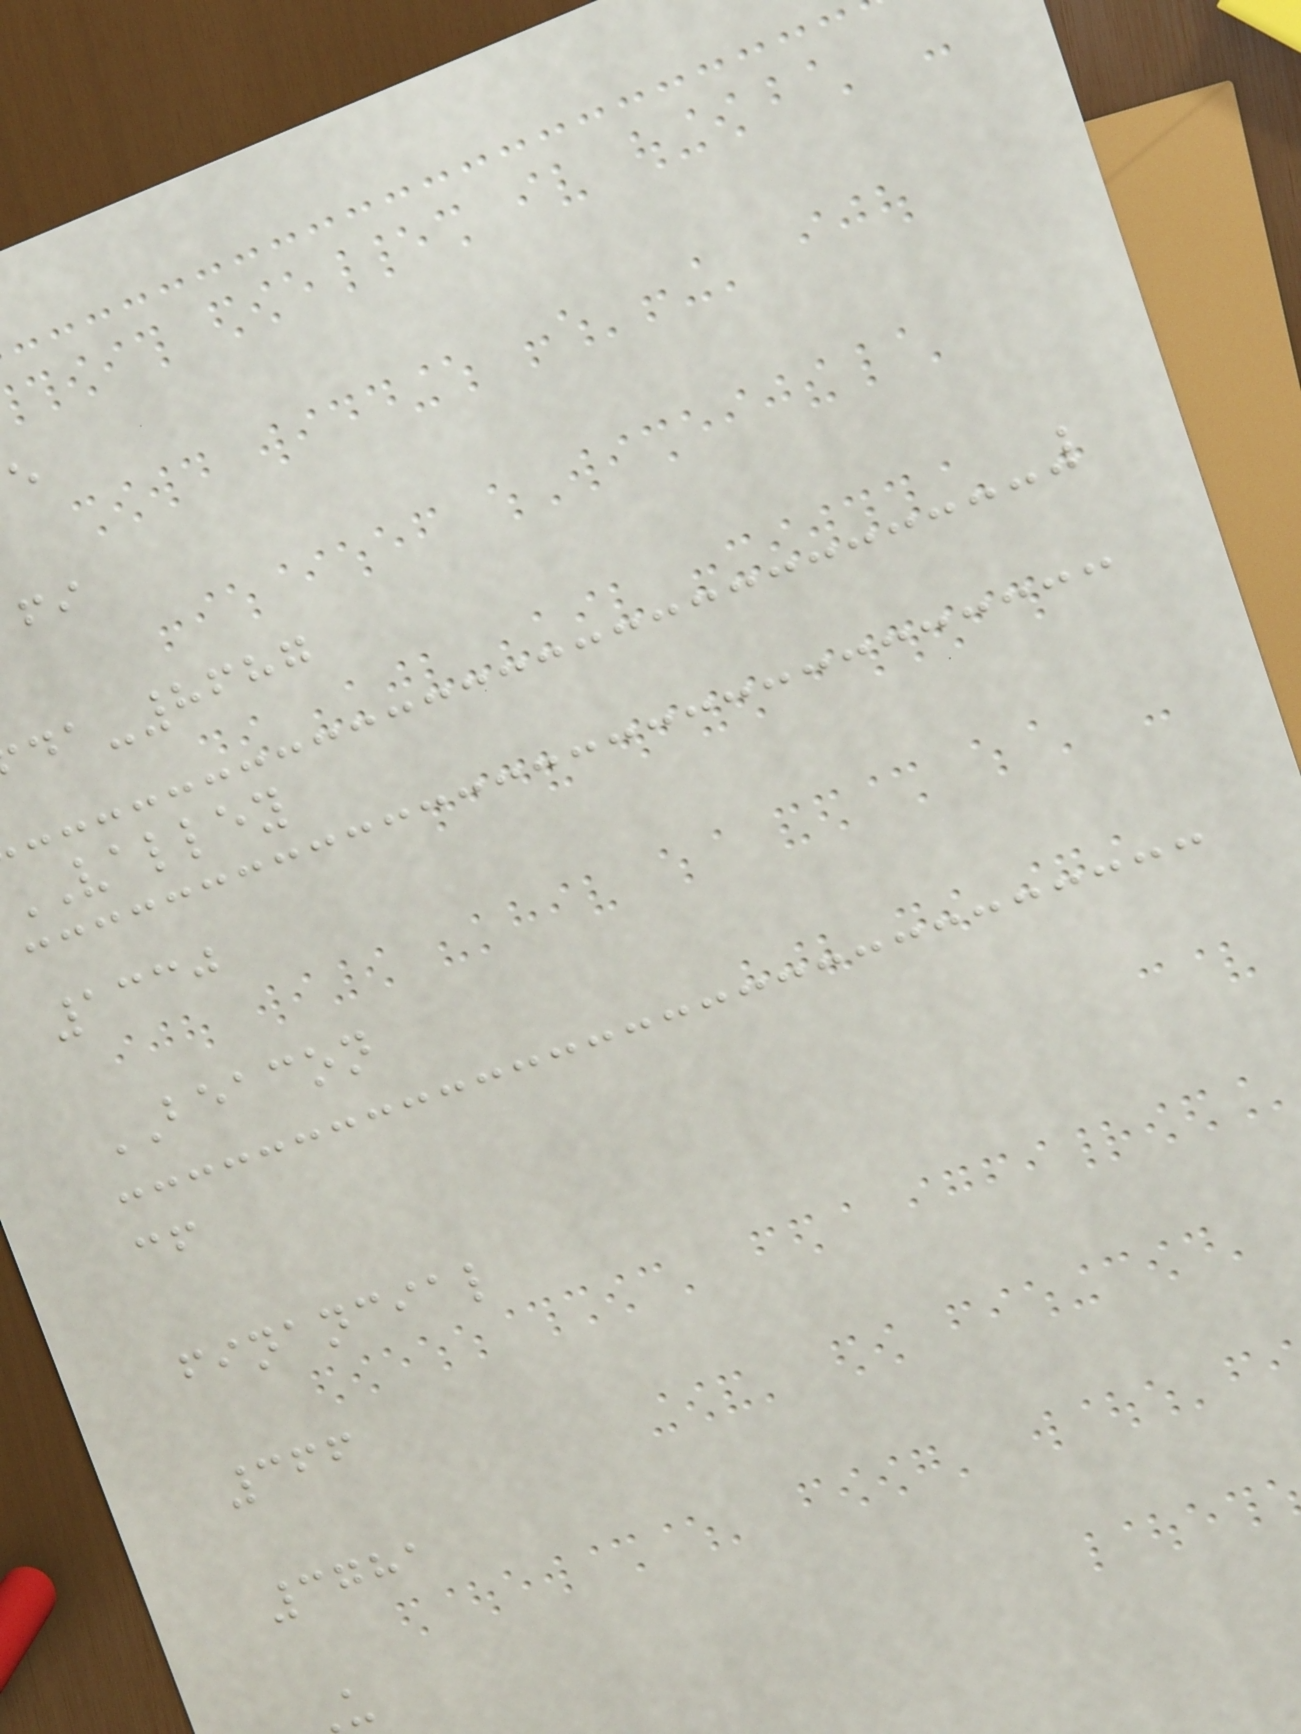-8687
VALLEY
1330
BEACON
cf
financial
366
3781
